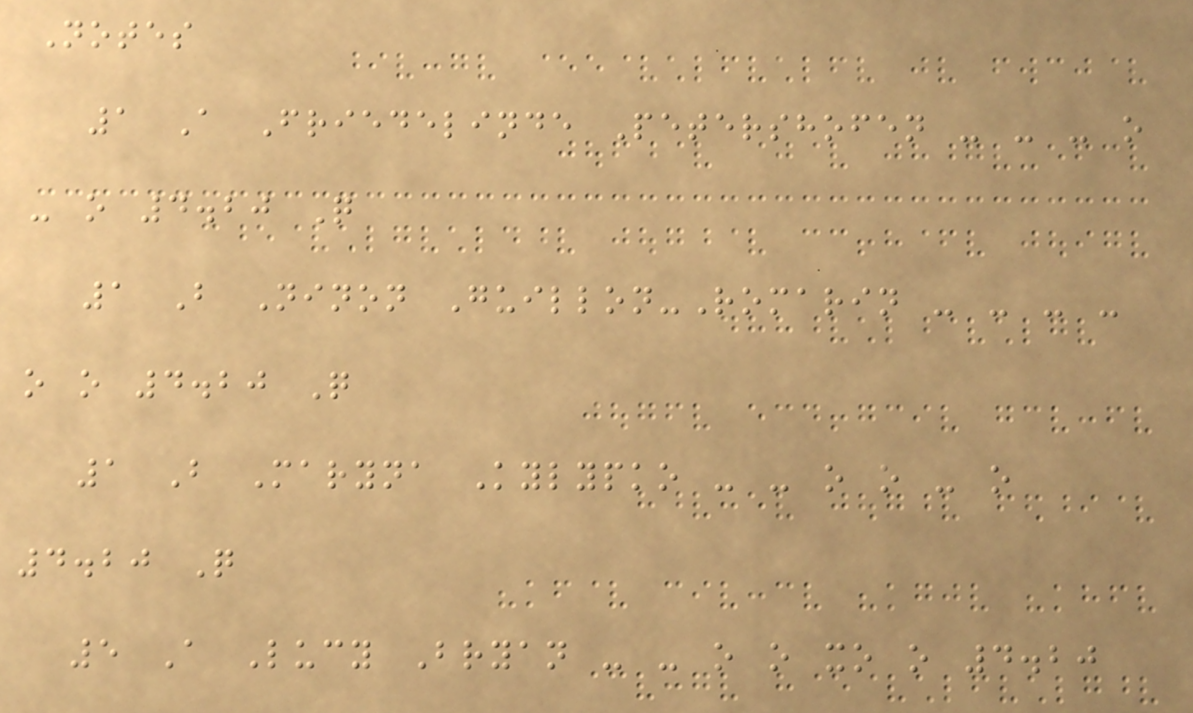Notes
1 A Friedelinde Petershofen - - - o
- o 4.20 Q
1 B Ninon Guillon-Romarin - - - -
o o 4.20 Q
1 B Maryna Kylypko - - o o - o
4.20 Q
5 A Lucy Bryan - - o o xo o 4.20
